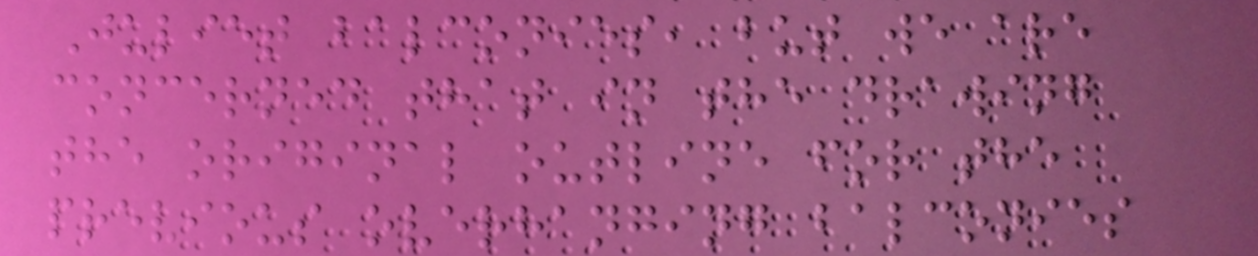Juliet balconies, but we are
concerned that in the drawing
the original outline for the
previous overhanging balconies
